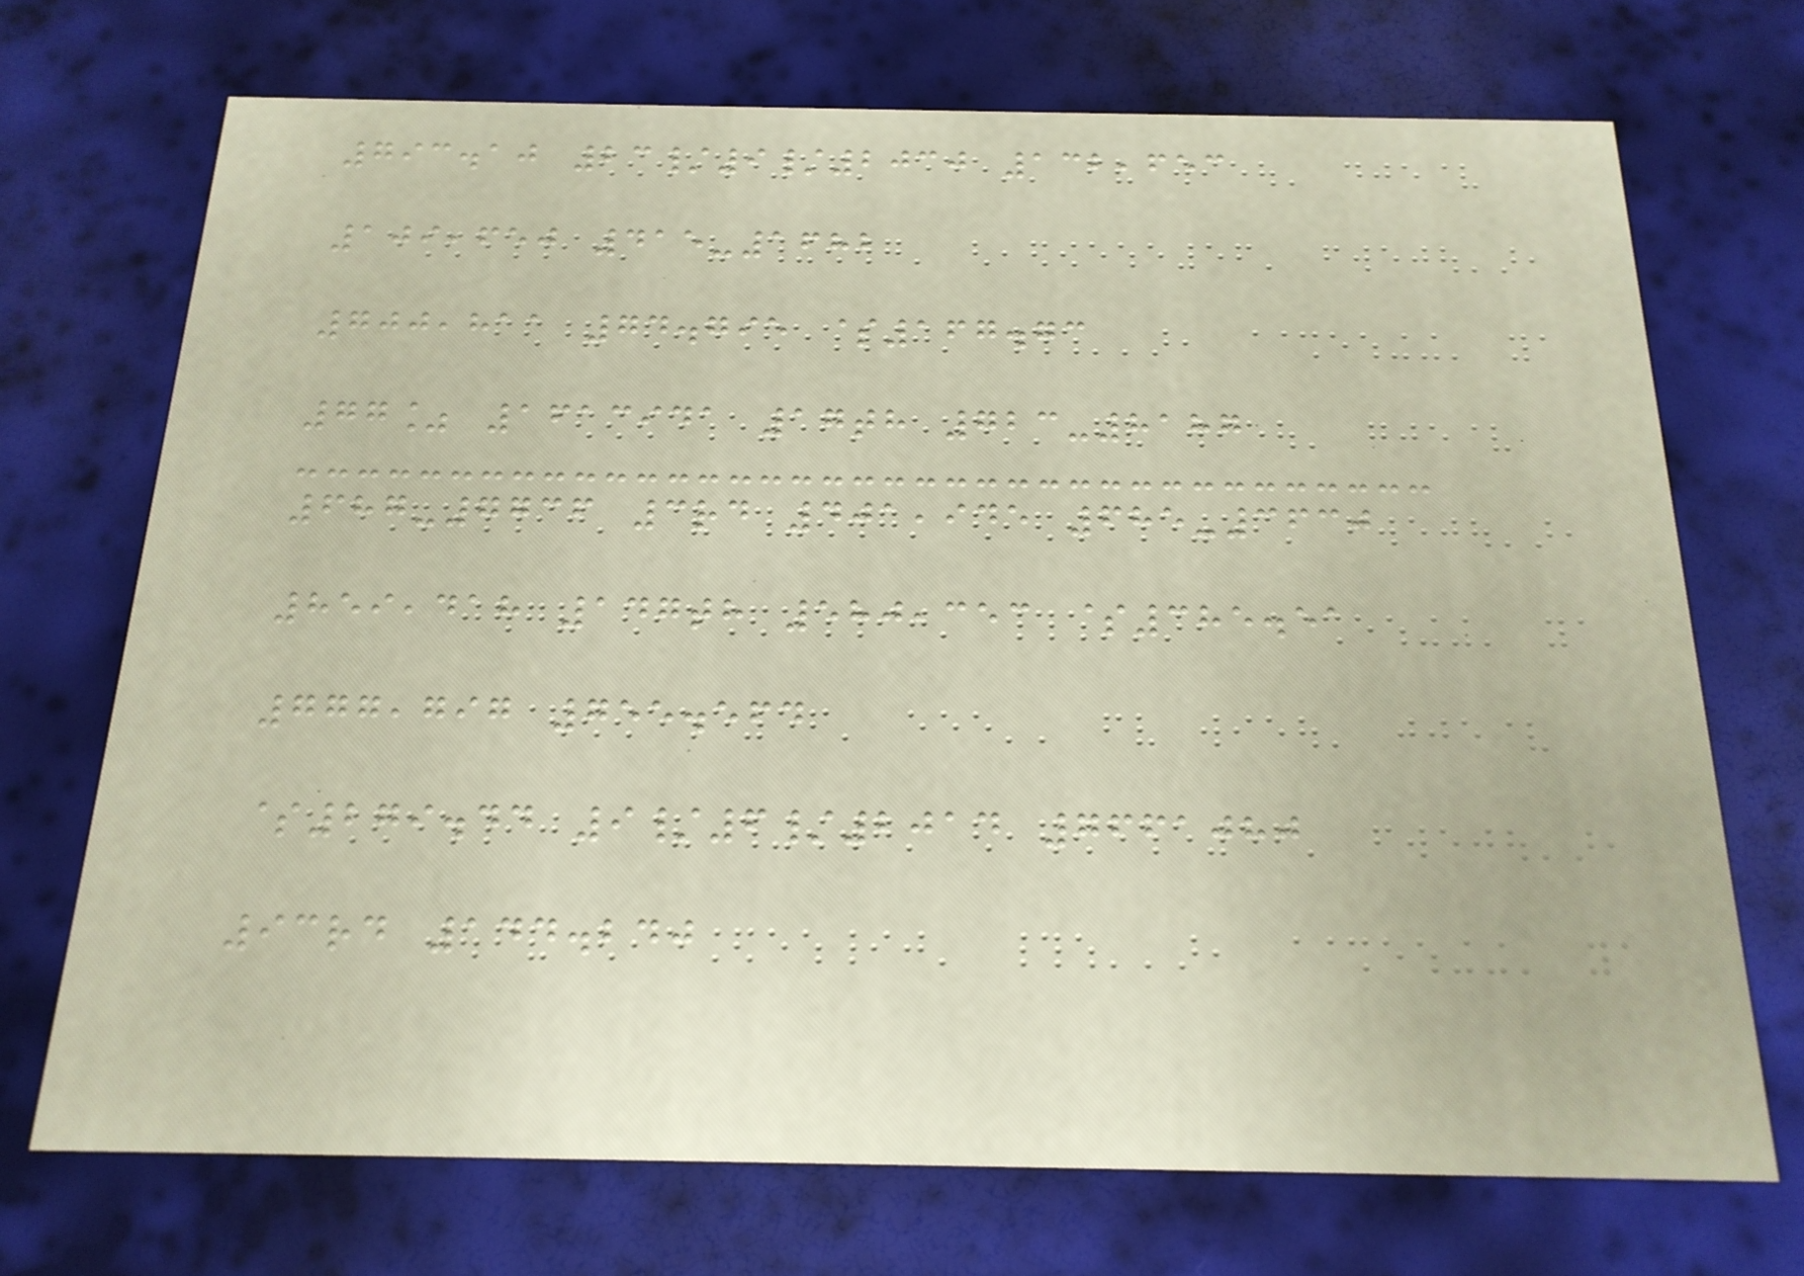793.10 23/9/2030 132,653
109,650 415-1682
700,811 74.795 $167.73
77% 1613941 17th 723-8187
687-7736 3rd 401,945 685-3630
859,418 147th 580,353 $385.51
777,797 755.564
$279.44 9/6/2014 7661080
93rd 144.240
